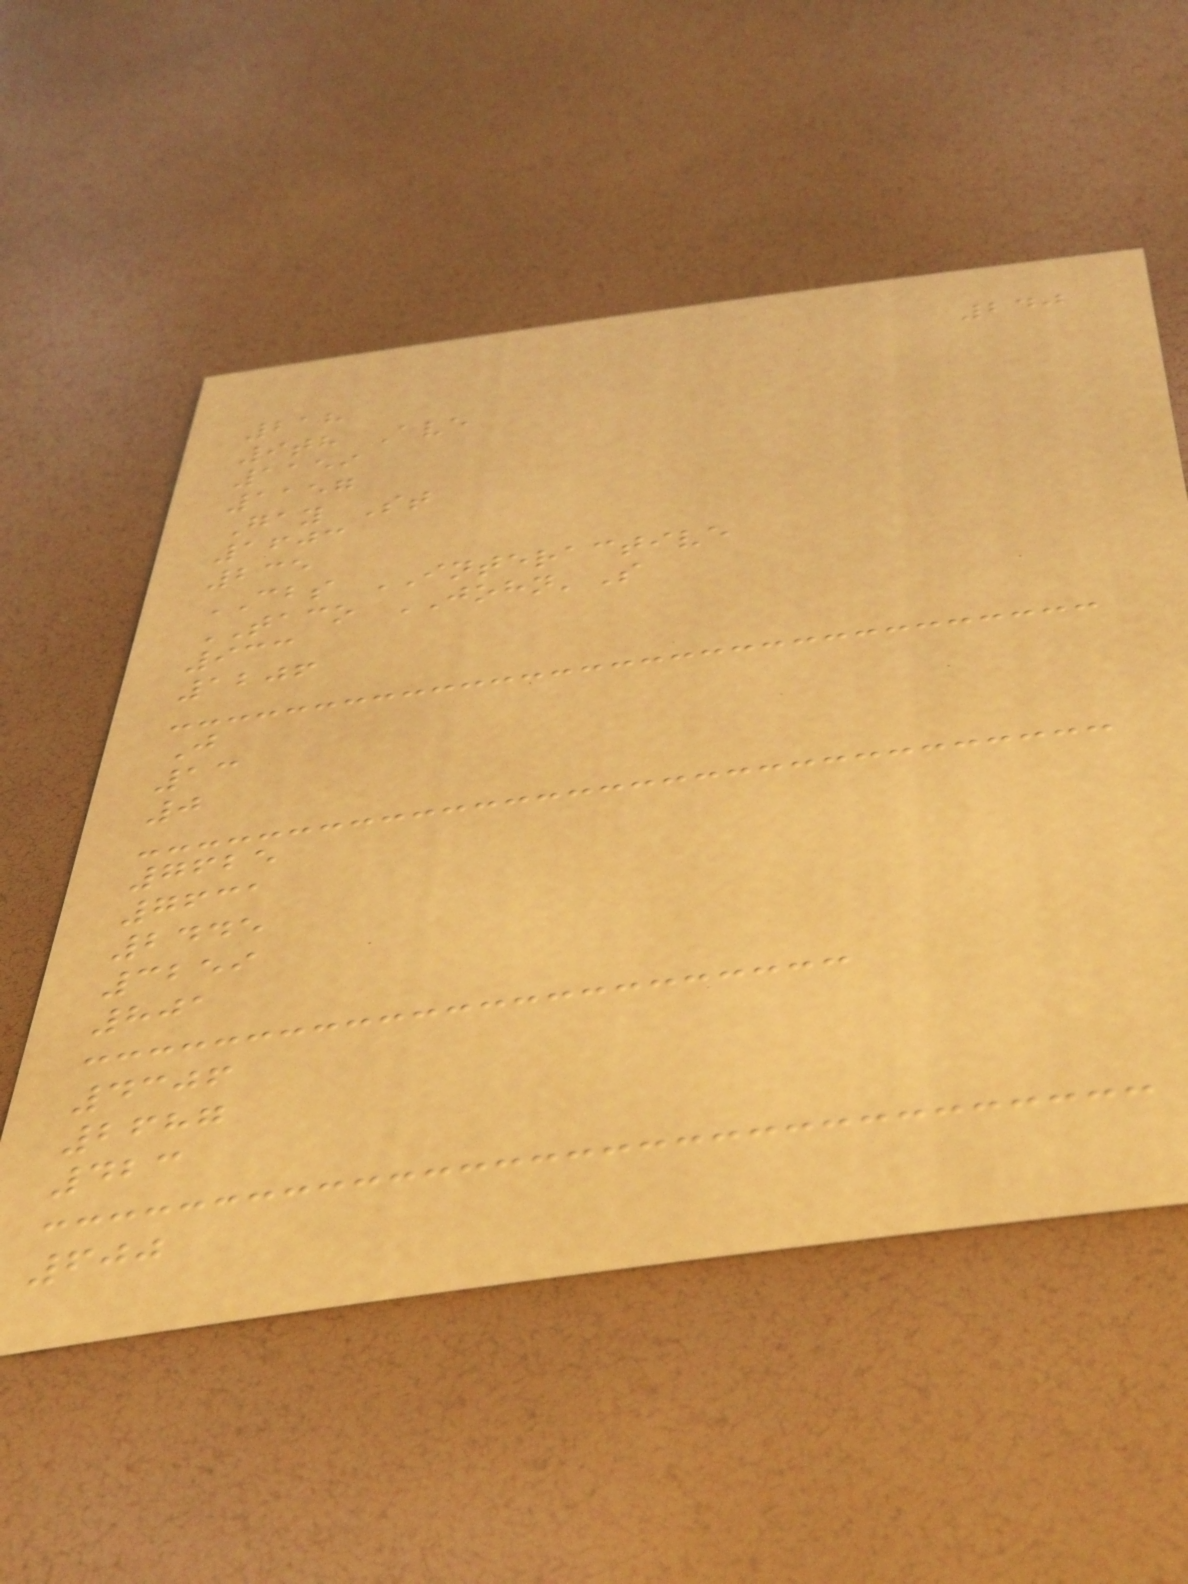240
218
9th Ave
1159
1157
Gay St
1603
235
CBS INTERACTIVE
TACO JOHN'S
933
1206
J
13
0
7625
7631
2445
3259
801
4306
2687
423
600
